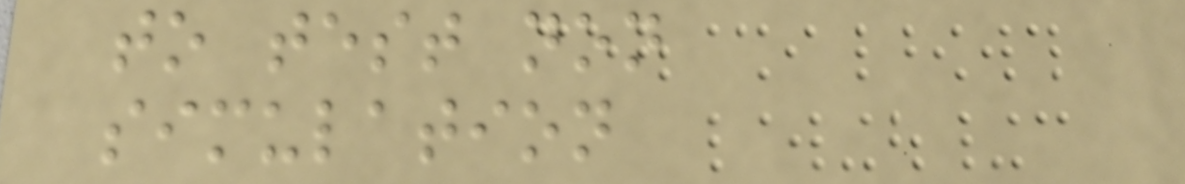to test non
simulation
